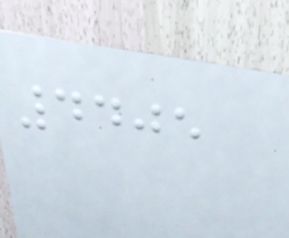4405
